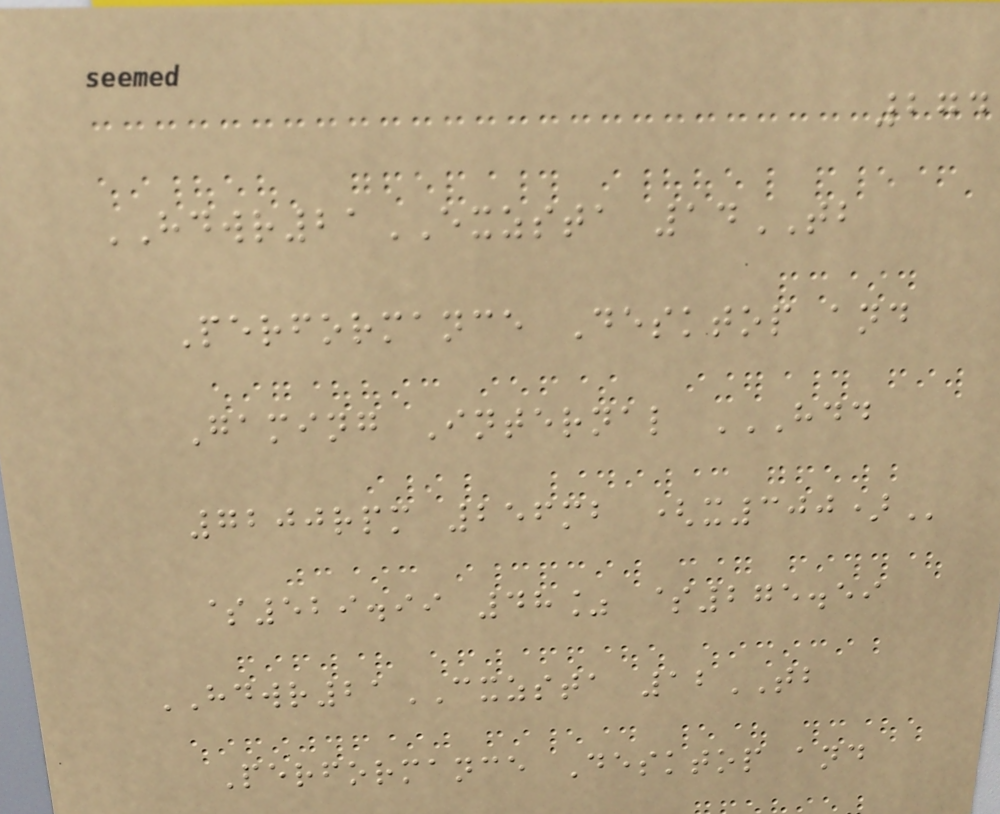274
HDWR21EXZSTA 14TB
Performance Desktop and
Gaming Internal HDD
7200RPM 256MB (X300)
$529.99 48% $275.59
HDWR21CXZSTA 12TB
Performance Desktop and
